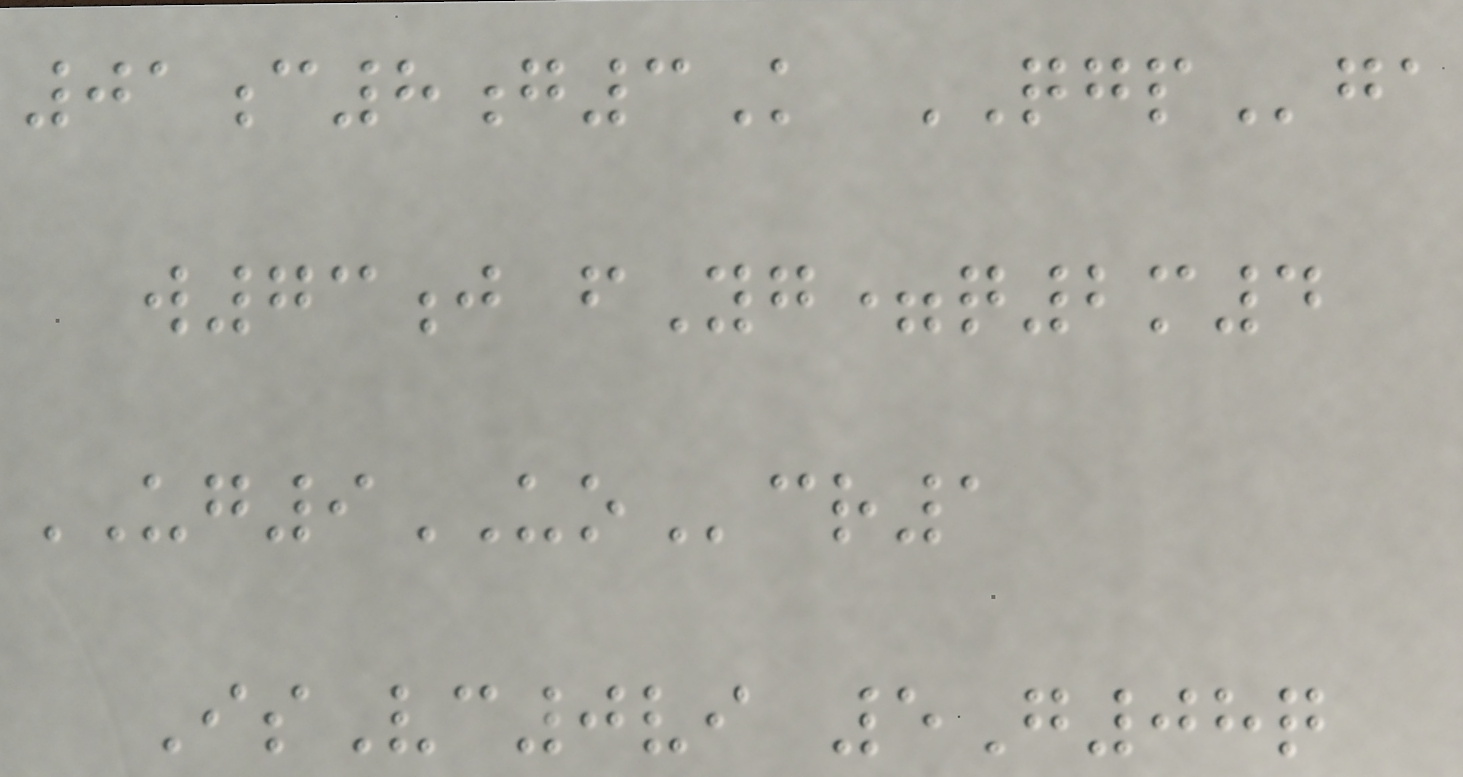01c8g3K QGPga
w73j fYg=q2m4
UG9UOcr1
IsVc0vi 5G08q
